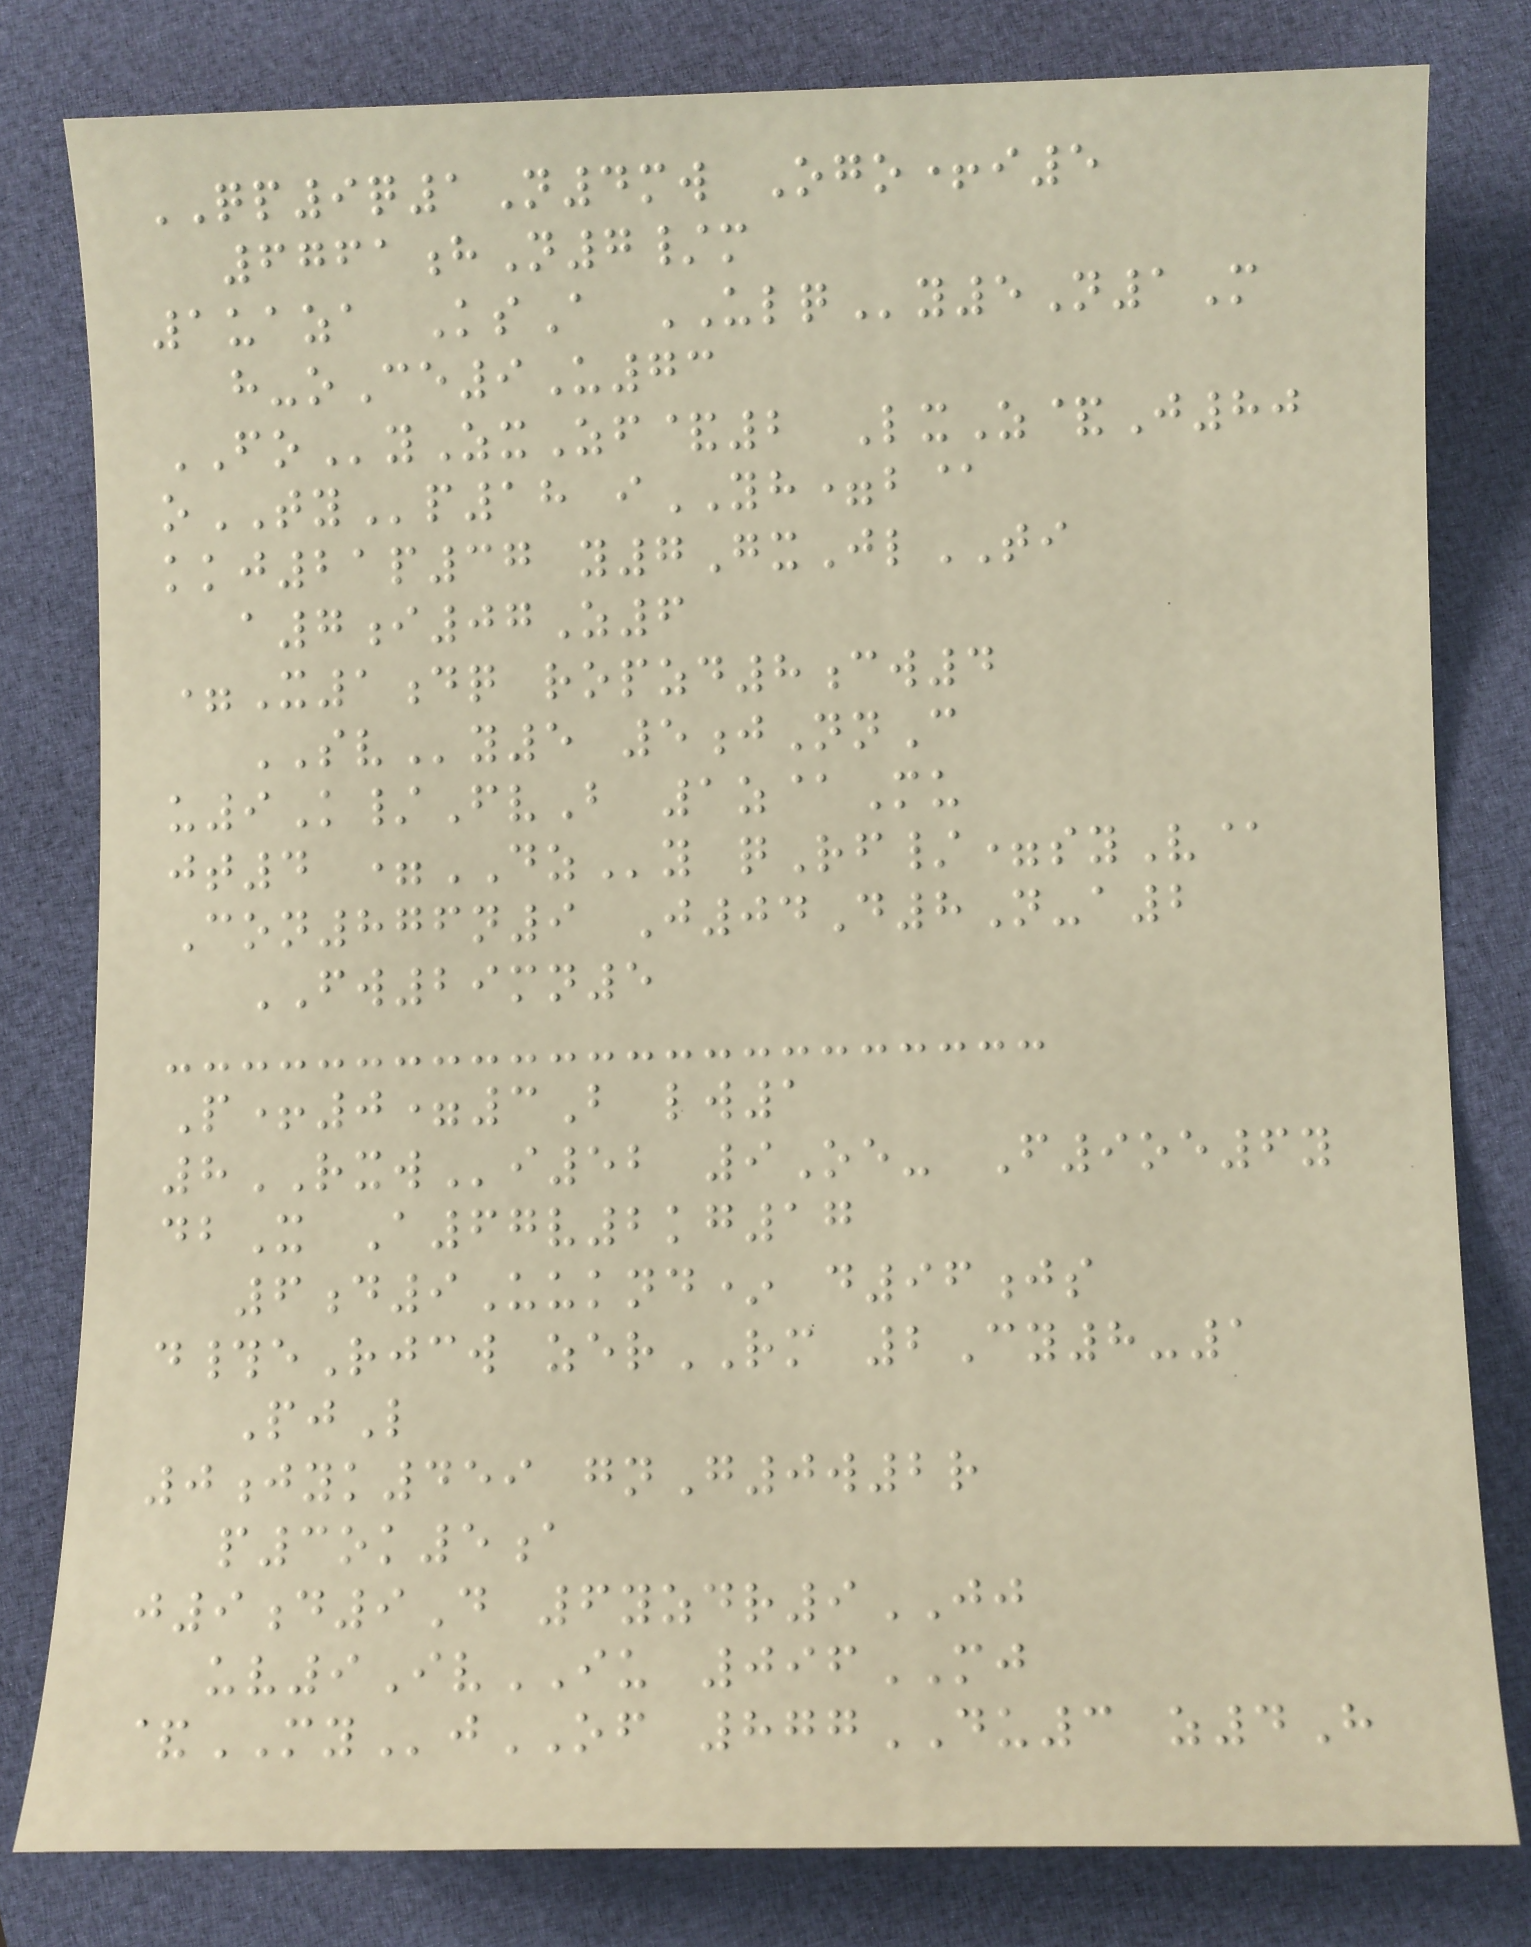QP9q1N4mw Ogo+i5
6761hN7/m
1uaza KsA ULQy5N1M
h-oCe9U73
FOyZxZf&2 LxZ&J80
oTYp18 iYH=b@
kkj21p37 y7GxJlTI
a7i07Z6
=X1dq ropzd8cw4
SVy5 5jNnC
u9K/FvB 1z@Mu
jt4 =DZy qRf/=syV@
Con876n9 J04D8N-a2
FW29mn5
P+0=3B lw1
8RXWi52 9Oe- F9oe6y
dbX A67v2kg17
6d9Uuknd* d96js
d#eRjcw zerRM 2Cy8-1
PjL
0jyk459 gnG0w2r
p3ok5a
j9d9D 6yzdr9JJ
uv9IvIU 096MJ
&MYjOF 877DU3 z4H
